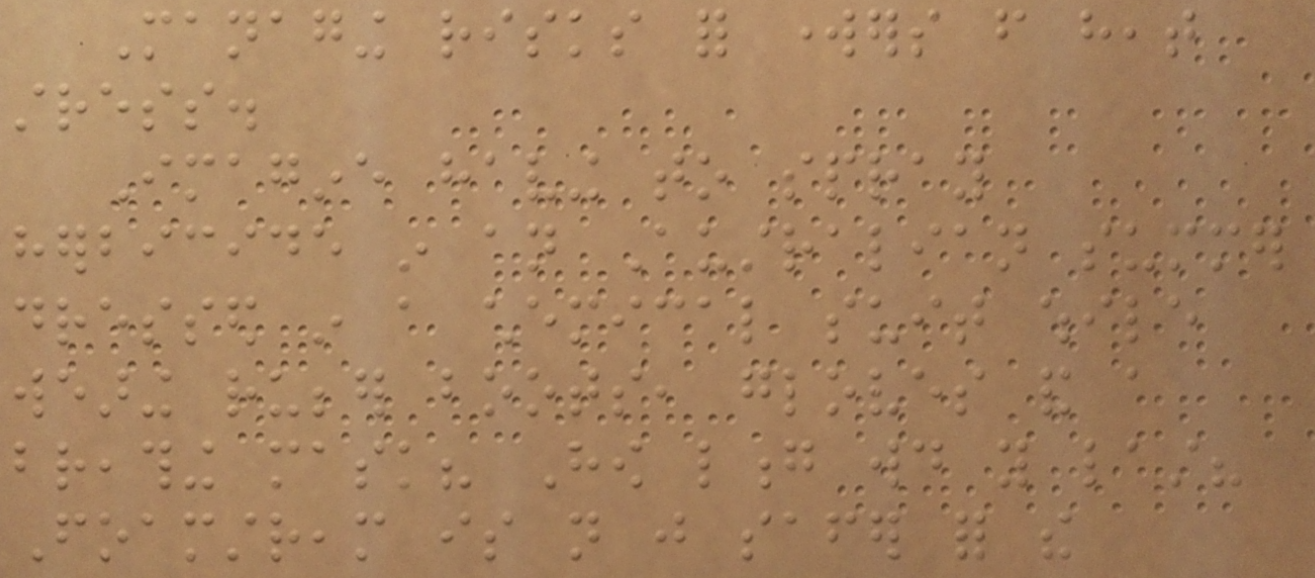Managing risks for workers from heat
stress.
Imagine having to spray
herbicide in an Australian summer
dressed in a chemical suit while
wearing rubber boots, gloves and a
breathing mask? How long would you last?
Foamstream is not just safer for the
